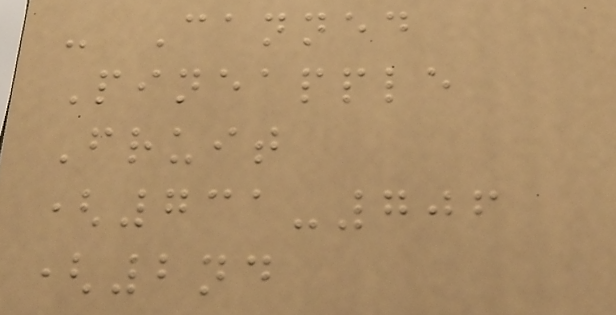- Canned
Pineapple
Fruit
(731-706
(2nd
